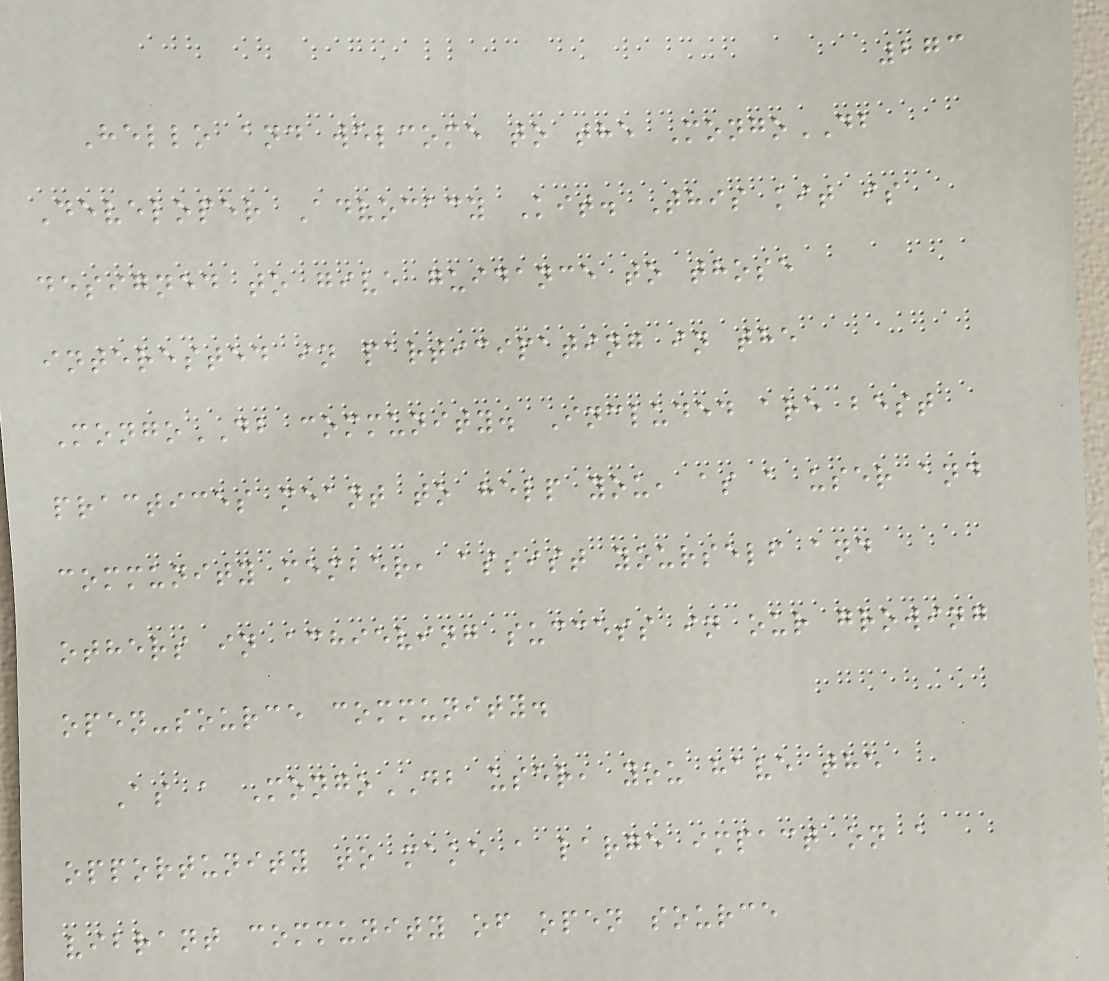273
Hello and welcome to the MongoDB
Developer Advocacy Kit. This kit is
designed to give guidance to those
interested in participating in the
MongoDB community. Included are best
practices meant to help you, as a user and
community member, assist yourself and
others in achieving success in our growing
open-source community.
As a MongoDB user, you have the
opportunity to make a large impact on a
vibrant community of open source
